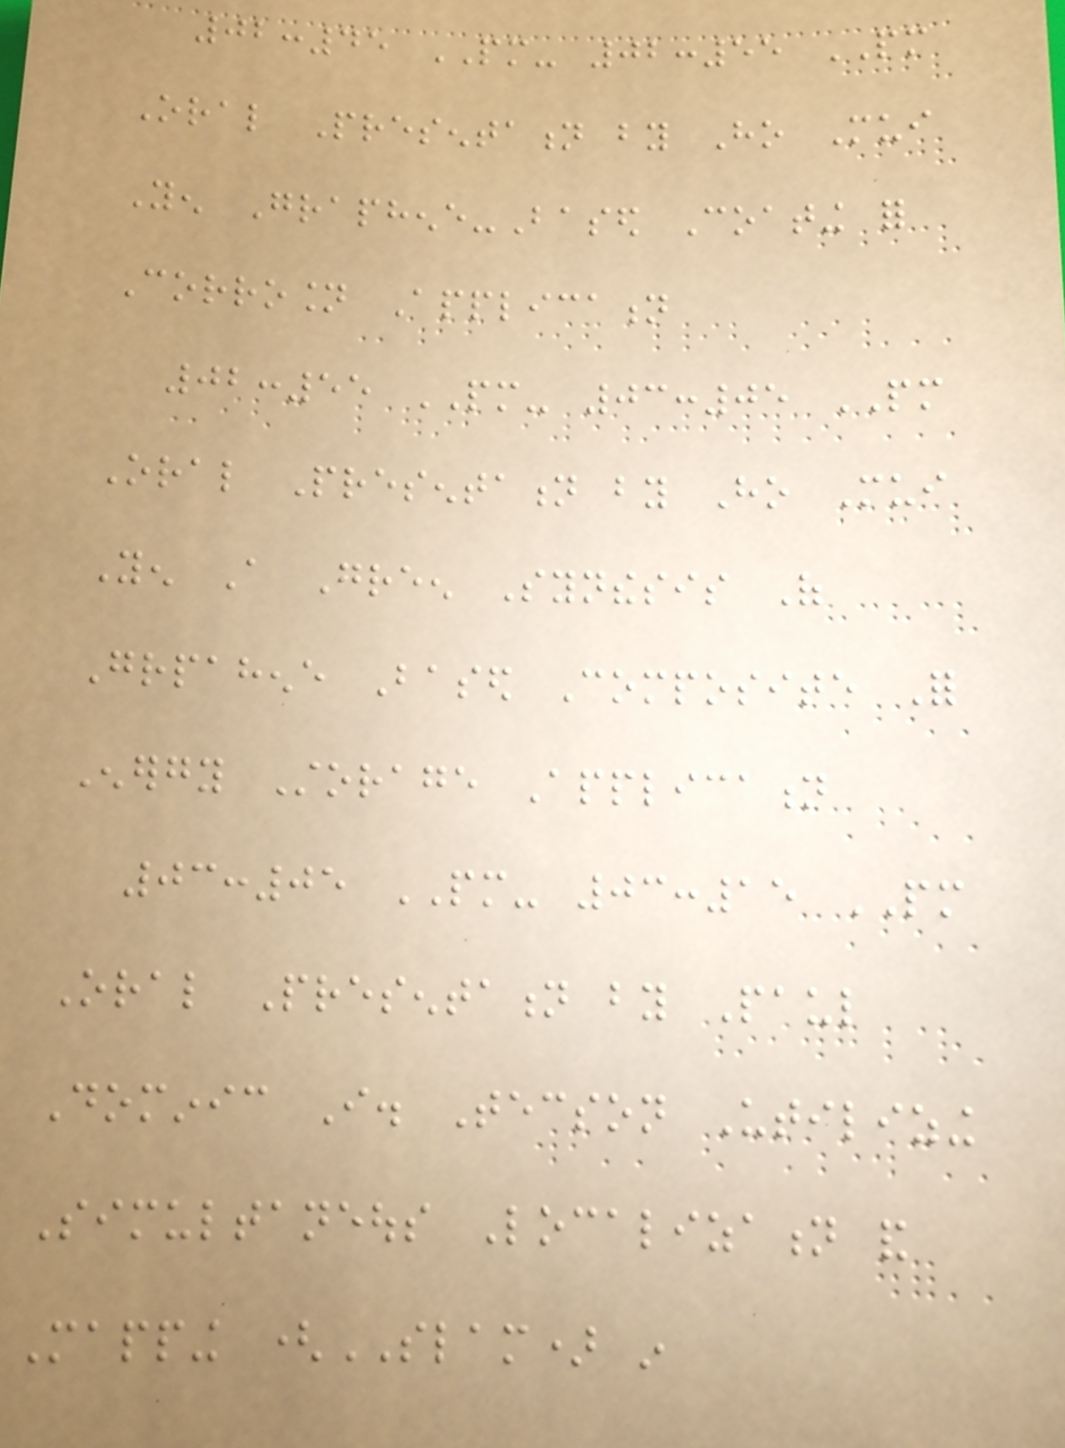02:45 PM- 02:55 PM
Oral Presentation by Ho Mui
Yen Graphene-Based Coating for
Corrosion Application
02:55 PM- 03:05 PM
Oral Presentation by Ho Mui
Yen A Green Synthesis Of
Grpahene Based Composite For
Energy Storage Application
03:05 PM- 03:15 PM
Oral Presentation by Paul
Dominic I. Tecson Utilizing
Simultaneous Localization and
Mapping (SLAM) in
